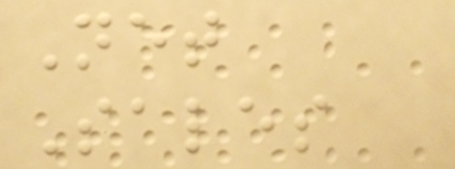Net
Sales
